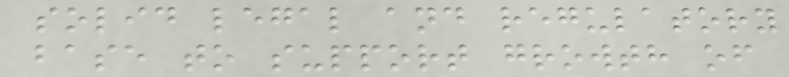solid legal and regulatory
base to support growth of
